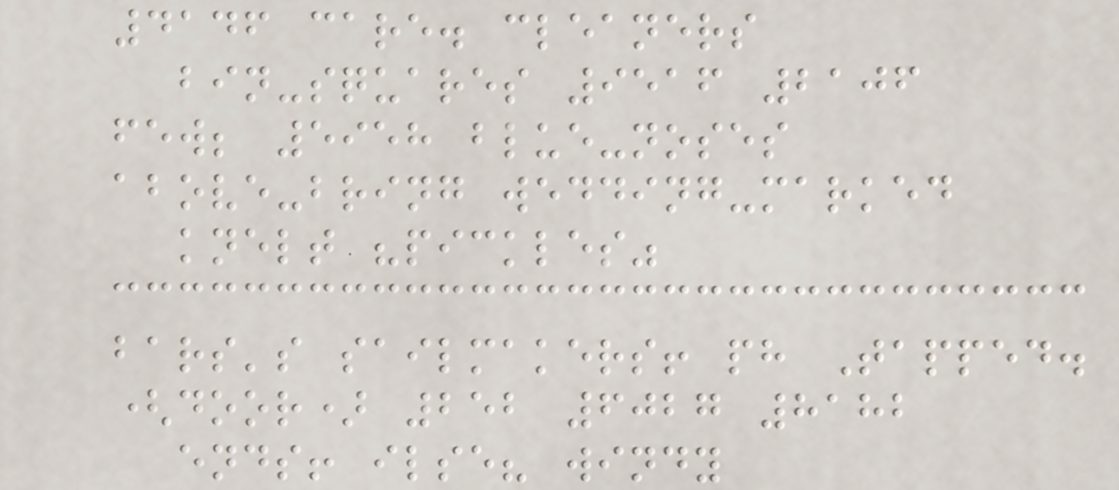4146 care. cleaners
bin-squares 9516 2106
few; 5958 blue-noses
above-bring wedding-marked
knelt "pickles"
bars's sailmakers! ph Tapped.
(door) 252 6027 8182
ends! ilse? windy
